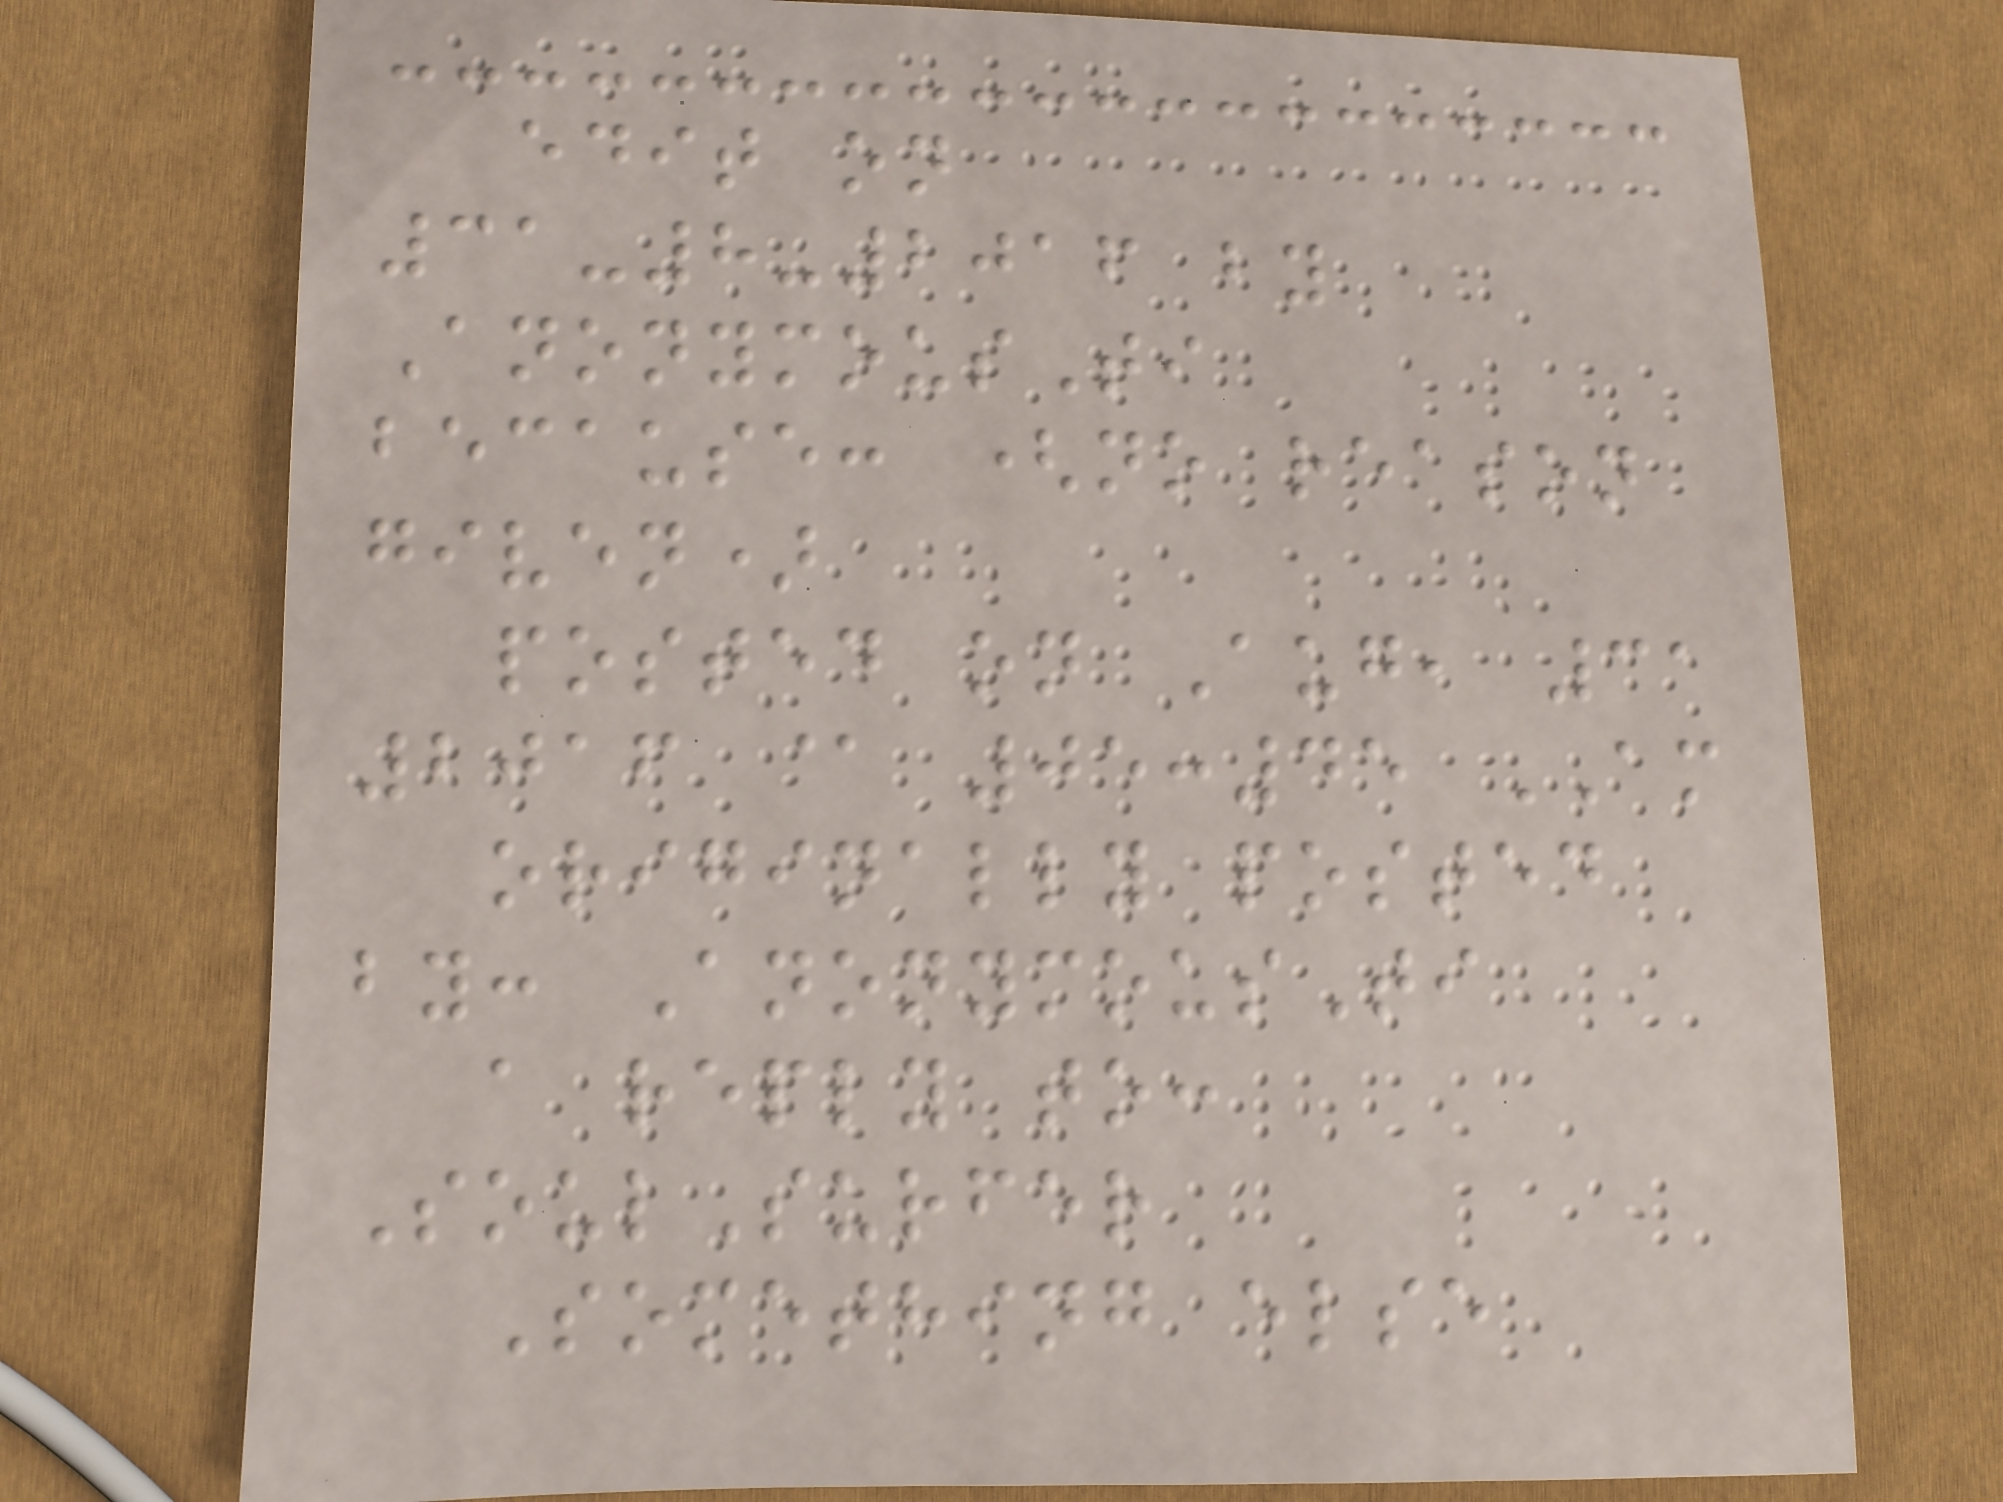edit on
31-8-2016 by
AnonymousTi
because: (no reason
given)
posted on Aug, 31
2016 @ 05:45 AM
originally posted
by: AnonymousTi
a reply to:
SoulSurfer
Something else
